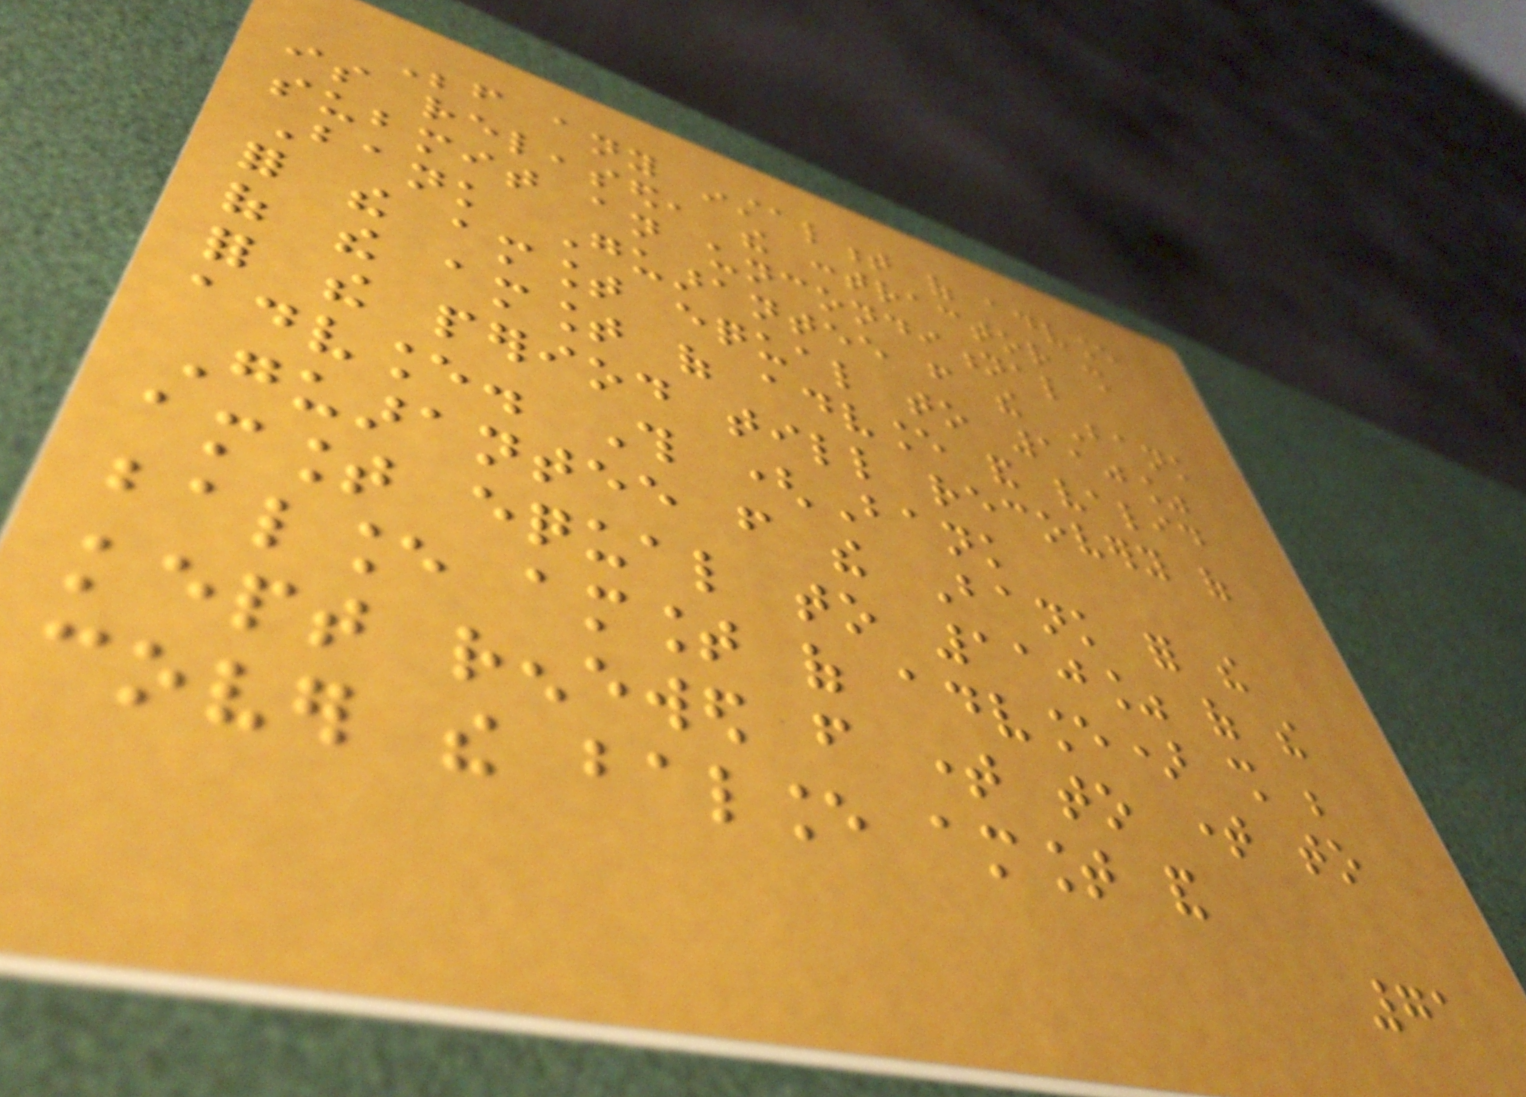Before any instalment of advance
is released, the contractor shall
submit an unconditional
Bank Guarantee from the Bank
for the amount equal to 110%
of the amount of advance and valid
for the period till recovery of
advance. This (Bank
Guarantee from the Bank for the
amount equal to 110% of the
balance amount of advance) shall be
kept renewed from time to time to
cover the balance amount and
71
